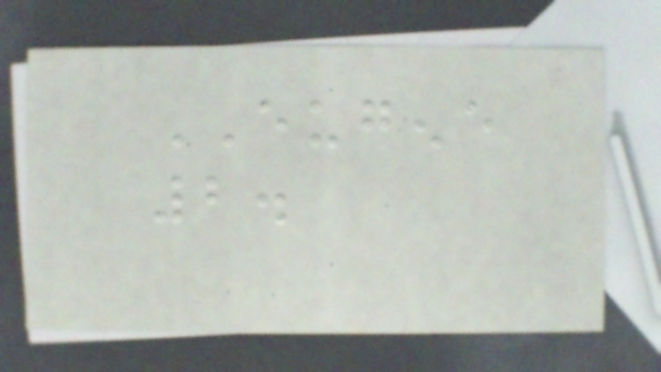EUGENE
2.
